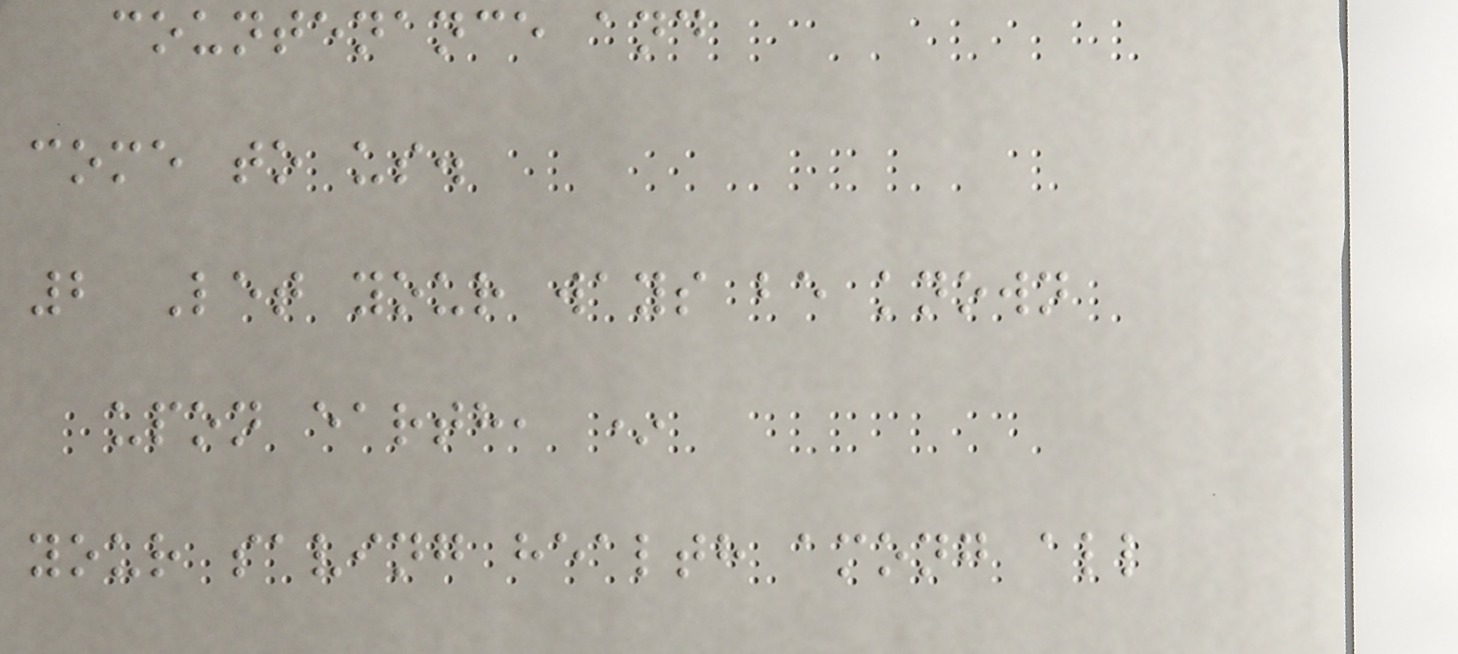countenance and
come to us.
2 Let your ways be known
upon earth, *
your saving health among all
